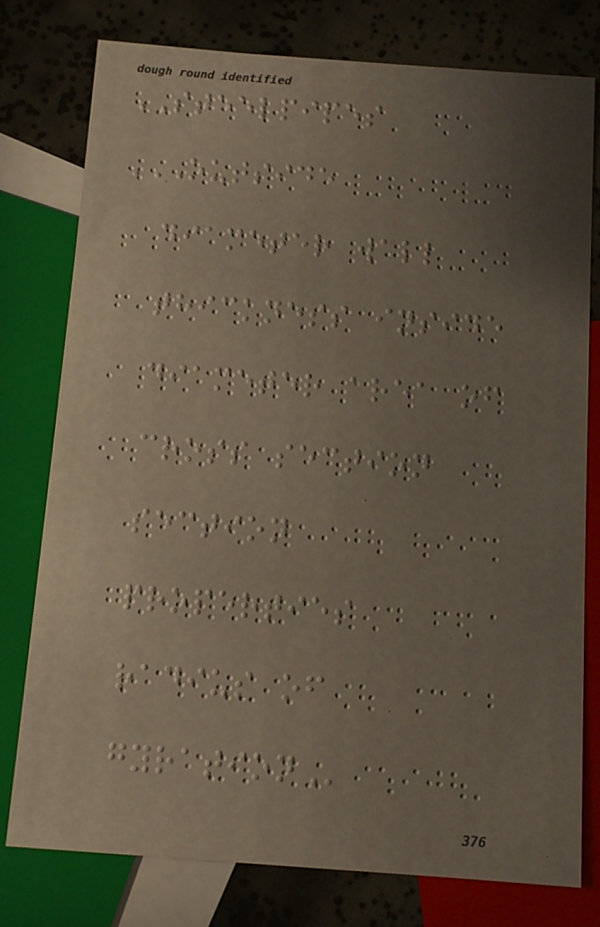STEELPIPES
OUTSIDE
DIAMETER WALL
THICKNESS INSIDE
DIAMETER AREA OF
CROSS SECTION
SECTION
PROPERTIES
RADIUS OF
GYRATION
